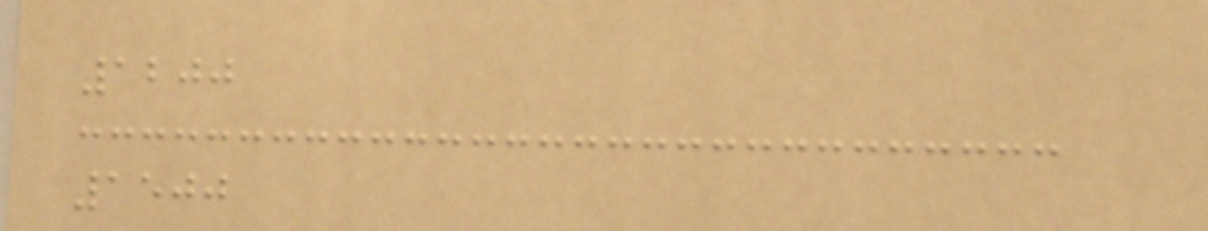1200
1500
